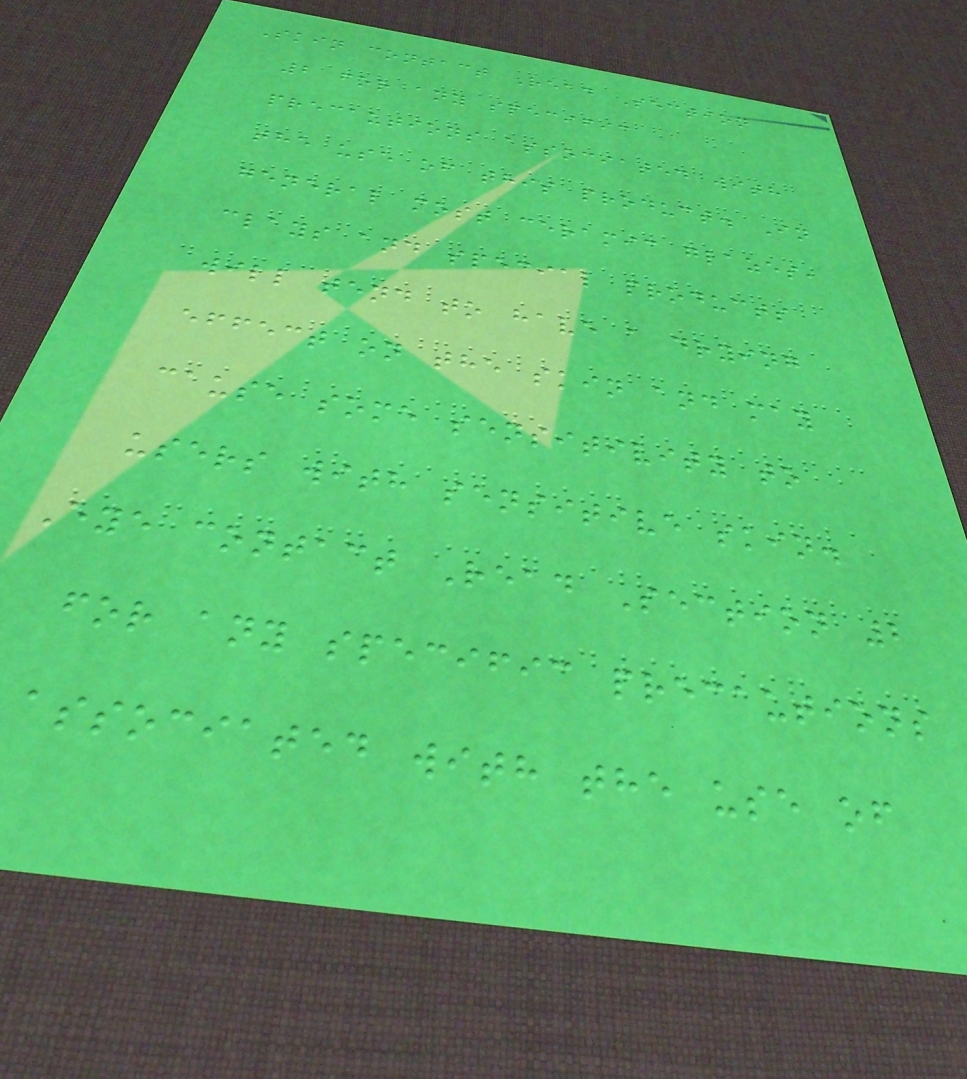Skin contact Read Section
2 for any specific
precautions associated with
the use of this product. In
general most ceramic glazes,
clays and special products
will tend to have a drying
effect on the skin and may
cause some sensitivity to
users with sensitive skin.
Eye contact Read Section 2
for any specific precautions
associated with the use of
